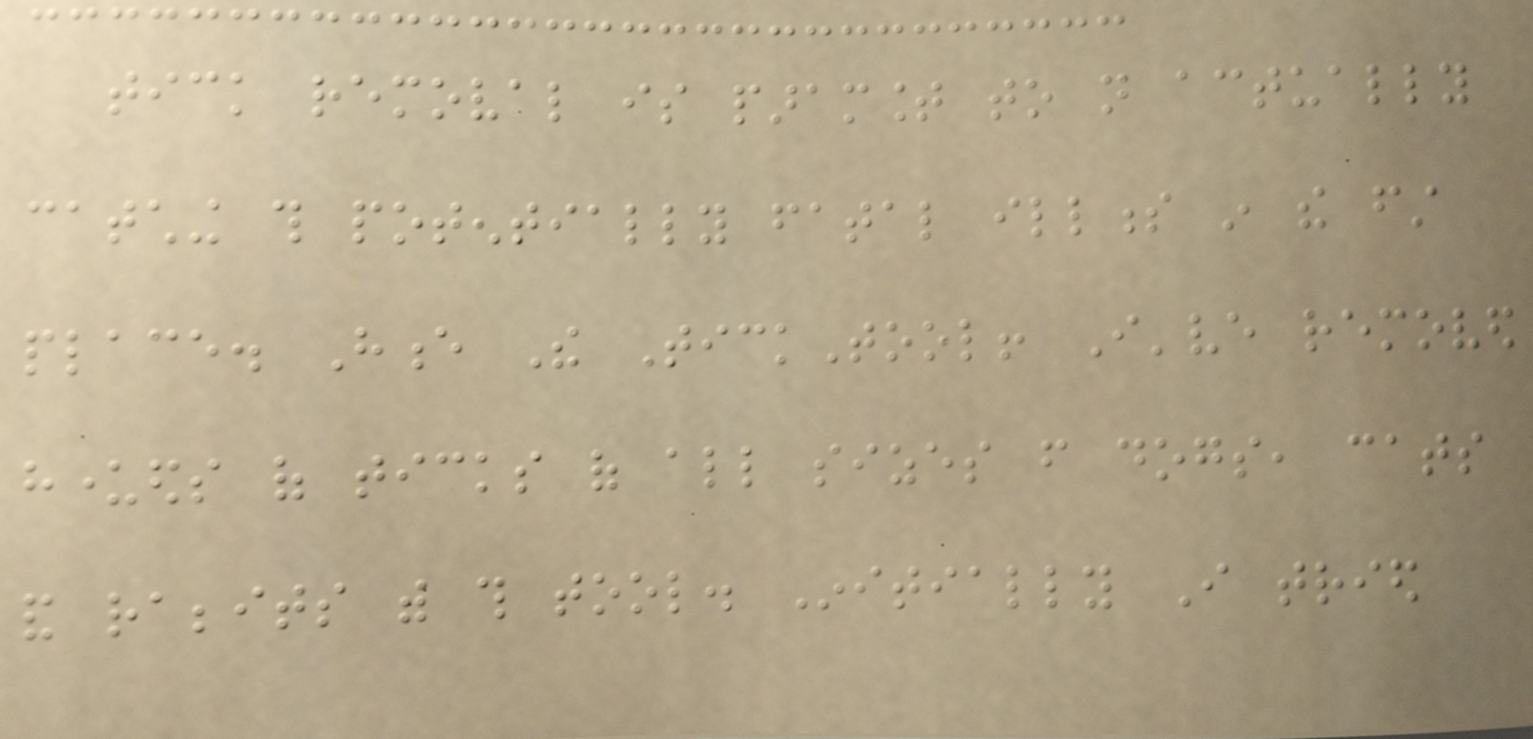tick removal is paramount to not actually
catching this potentially fatal illness in the first
place. Hence The TickTool! I've removed
hundereds of ticks of all sizes from dogs, cats
and rabbits with this tool. Initially I tried
